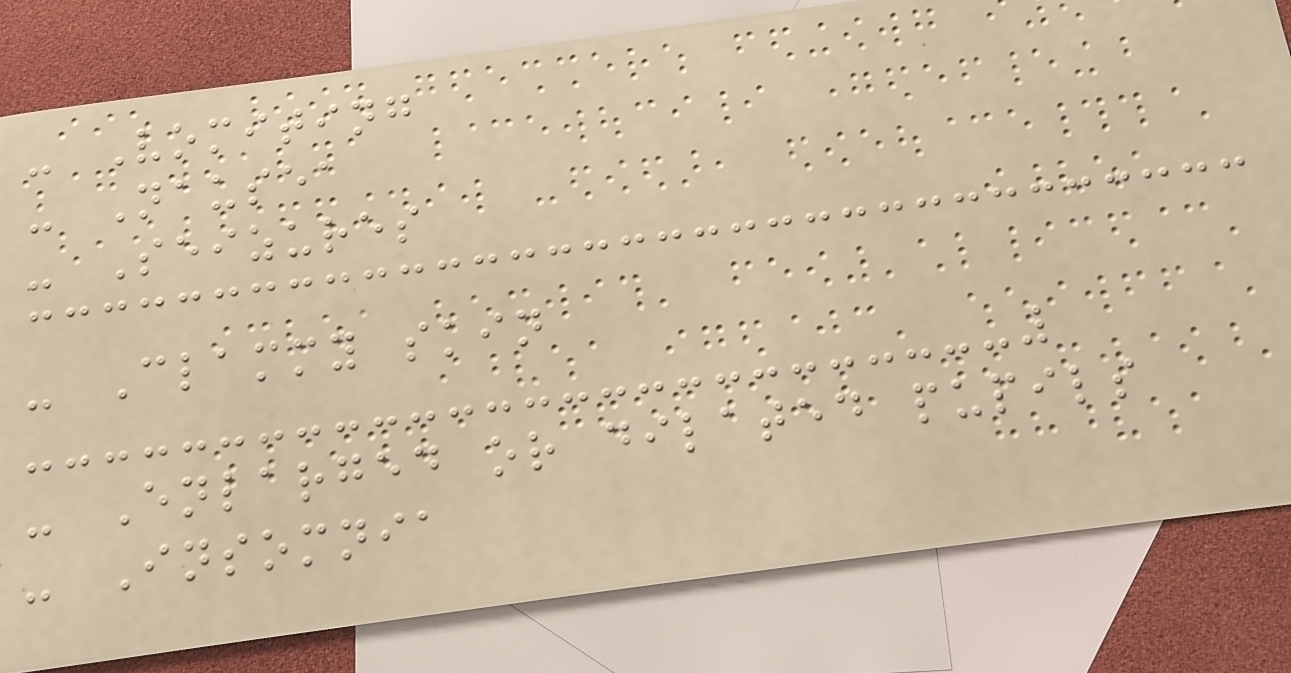- Vomiting
- Nausea
- Seizures
- Clammy skin
- Enlarged or dilated pupils
- Insomnia
